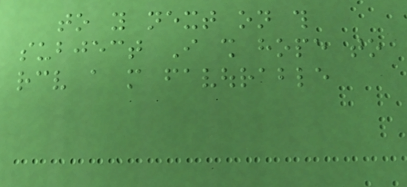to you next on this
subject I shall hope to
receive a more favourable
